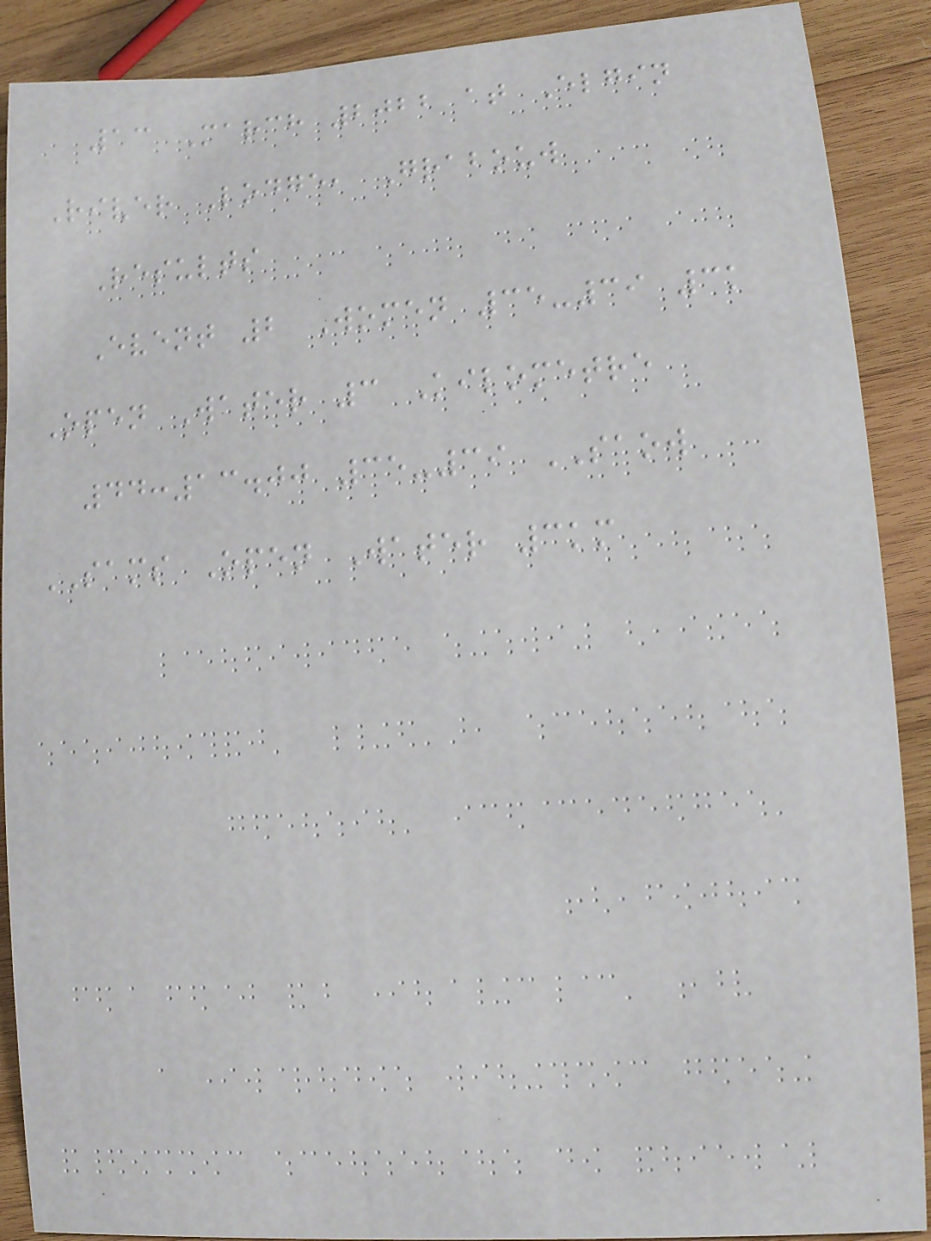13 March 2022 at Elgin
River Lodge, Grabouw
Results
Event 2 Women 35-39 3k
Open Water 3 Kilometre
44:13.00 35-39 SAOW
SAMS Open Water 3km
